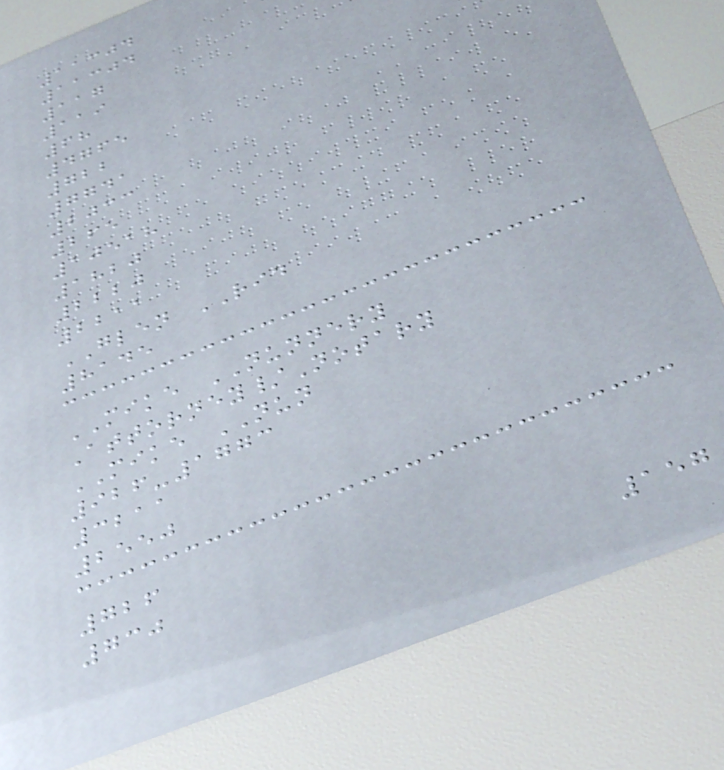11304
11304
117
119
68
4765
722
7741
2033
265
10518
1820
2220
2211
GLEN RID
8145
MIKE NUNNERY
Attorney/Notary
MIKE NUN
926-1773
3211
2550
726
730
157
